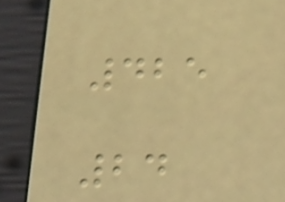425
24
